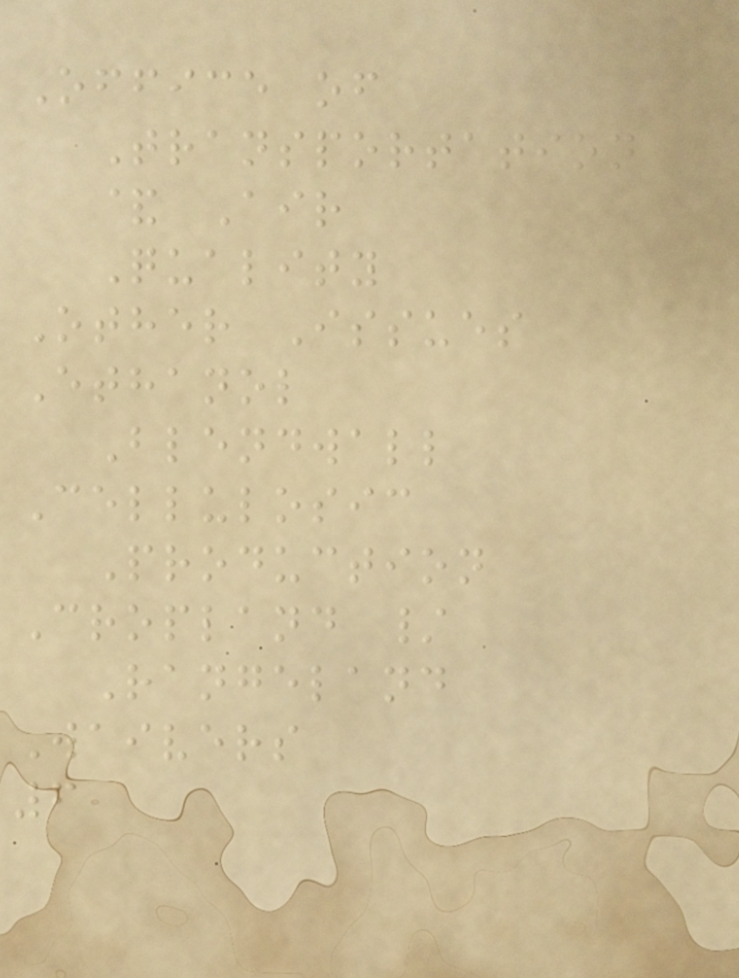Office of
Transportation
& Air
Quality
Other Issues
Ethanol
Blendwall
Cellulosic
Production
Cropland /
Rangeland
Waivers
6
